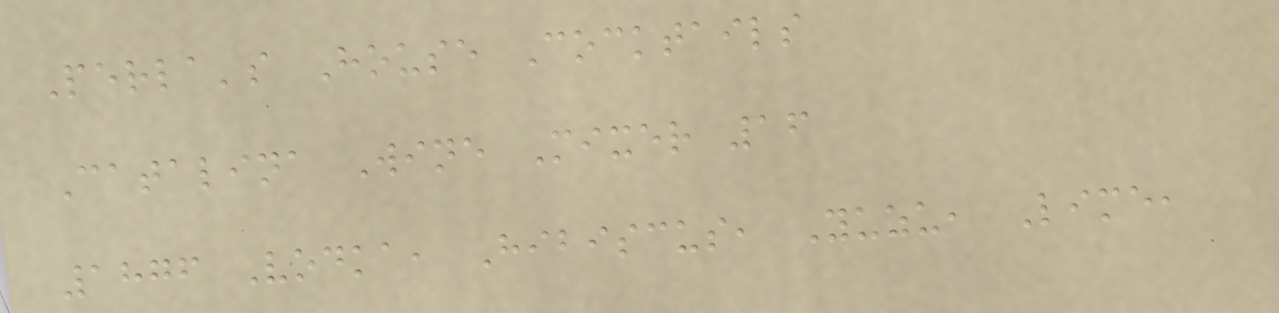Perla's House Cocktails
Catalina Wine Mixer 16
1876 Vodka, Hibiscus, Yuzu, Lime,
